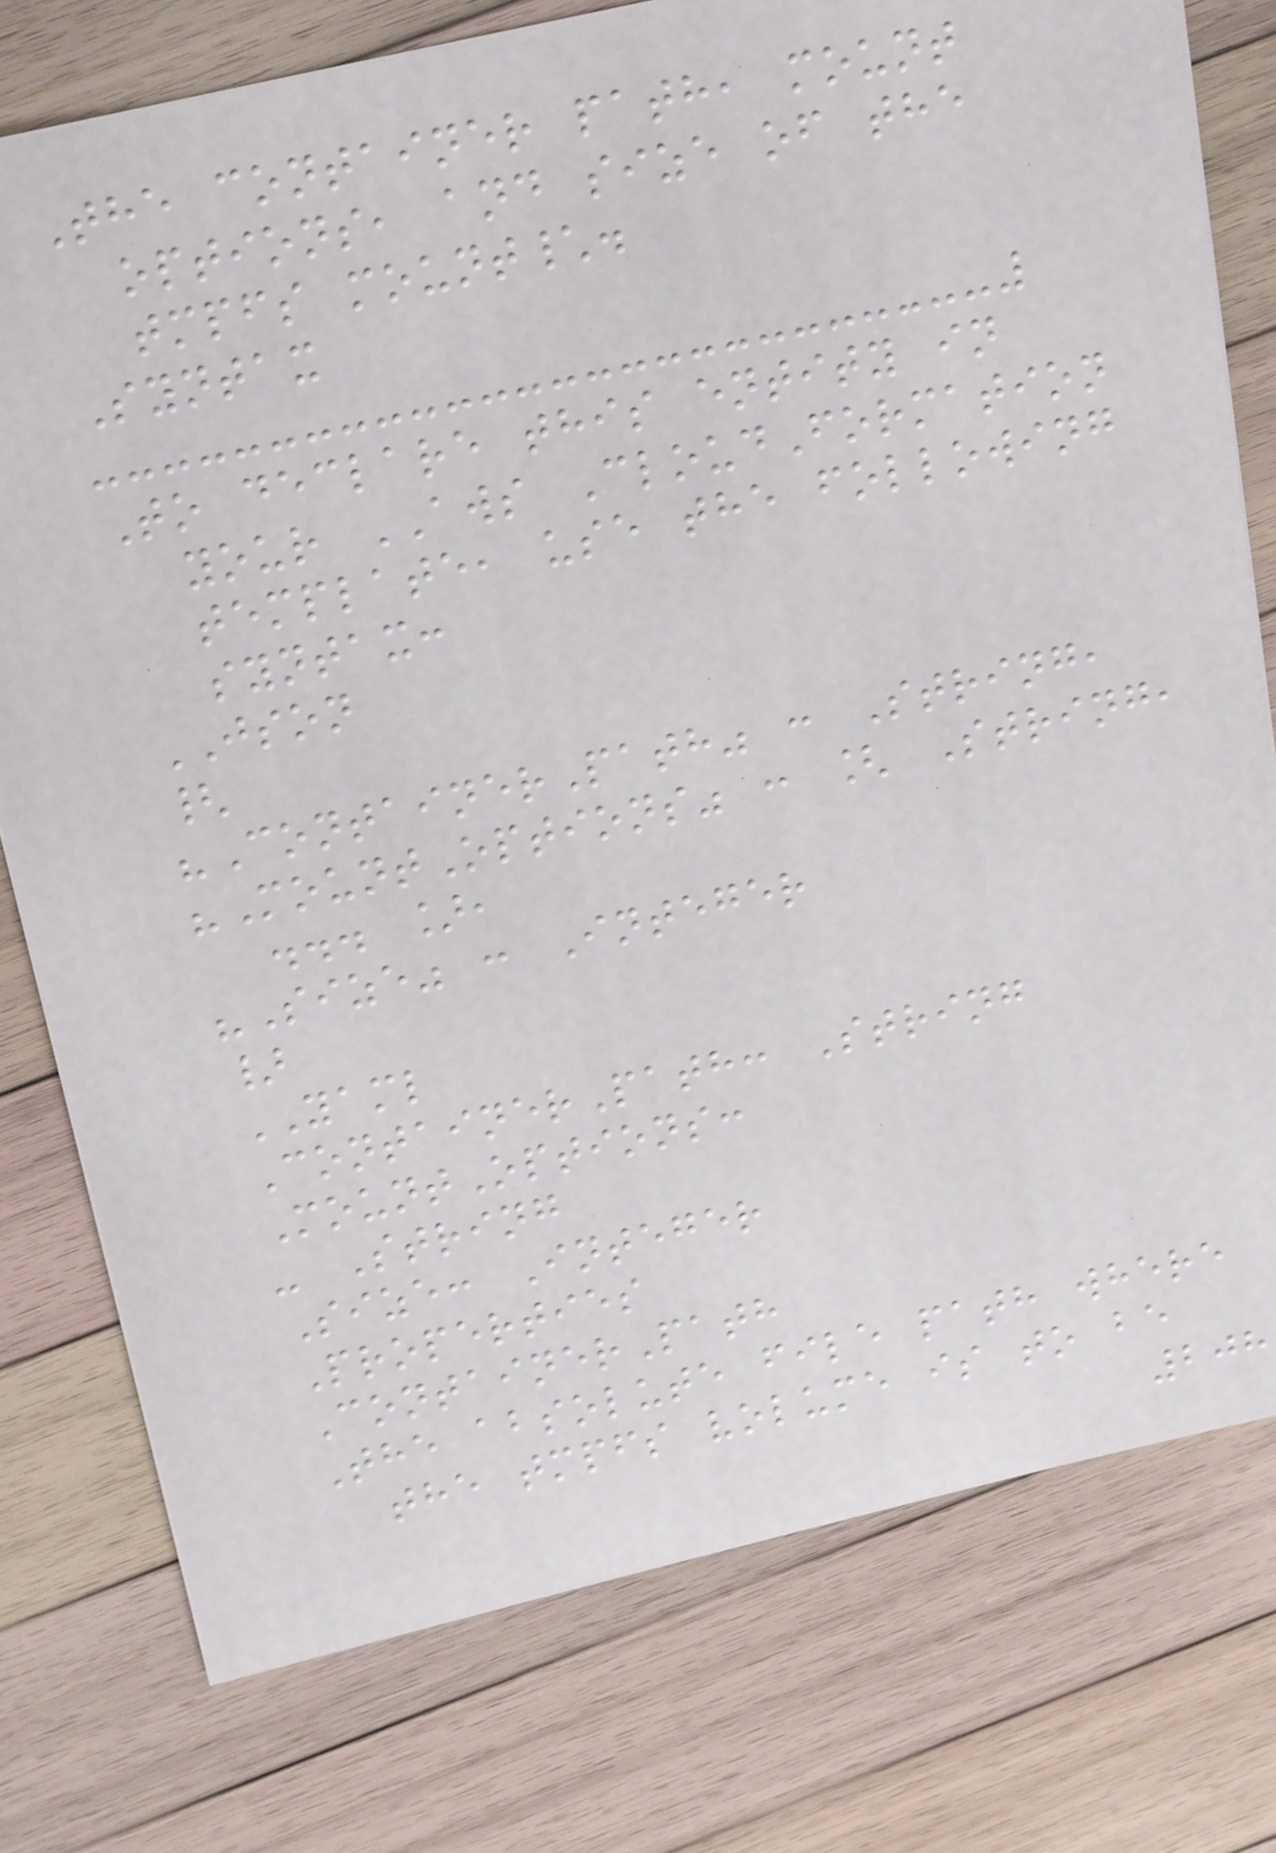The container path, mount
options, and size of the
tmpfs mount\.
Syntax
To declare this entity in
your AWS CloudFormation
template, use the following
syntax:
JSON
{
"ContainerPath" : String,
"MountOptions" : [ String,
... ],
"Size" : Integer
}
YAML
ContainerPath: String
MountOptions:
- String
Size: Integer
Properties
ContainerPath
The absolute file path where
the tmpfs volume is to be
208
